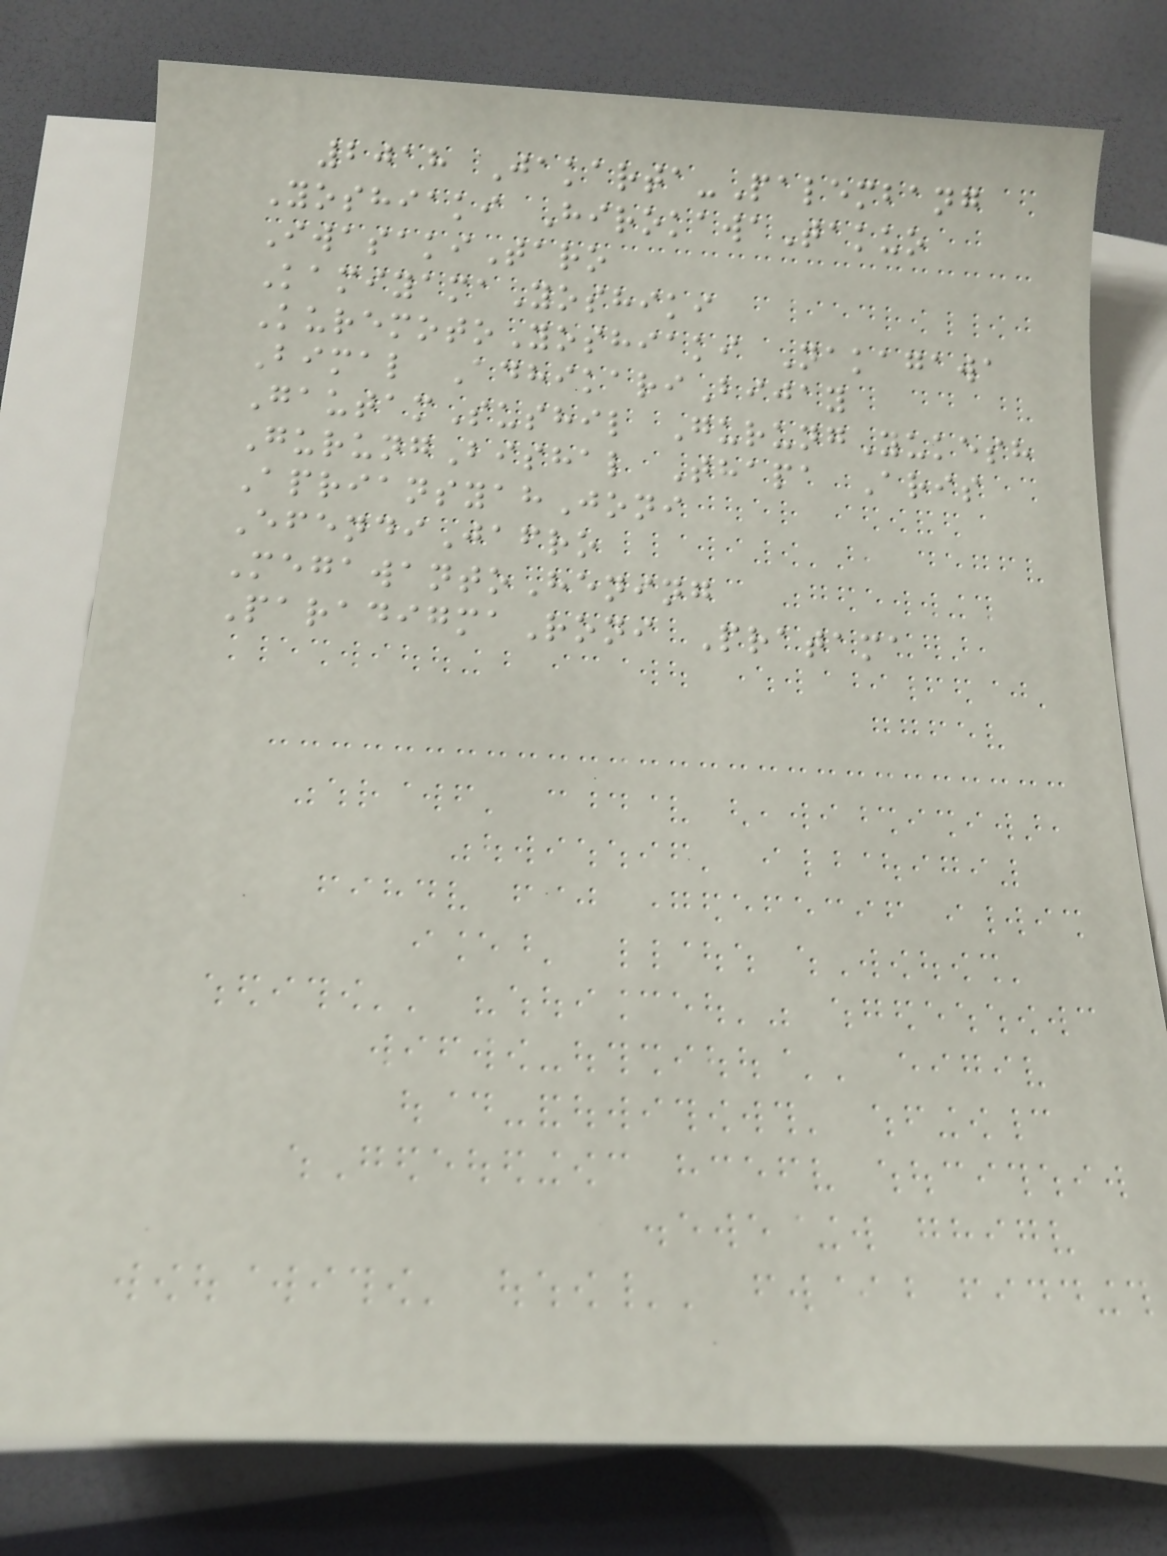2018 Jakarta-Palembang
Yoshiaki HirokawaTakuo
IwasakiTaro
KamiyamaYoshiki
KuremotoYoshiaki Nakagawa
Bimal AdhikariBijay
GautamSushil GurungYukesh
GurungBishal Thapa Aris
ApriansyahJoni
EfendiJafro
MegawantoHening
ParadigmaRoni Pratama
